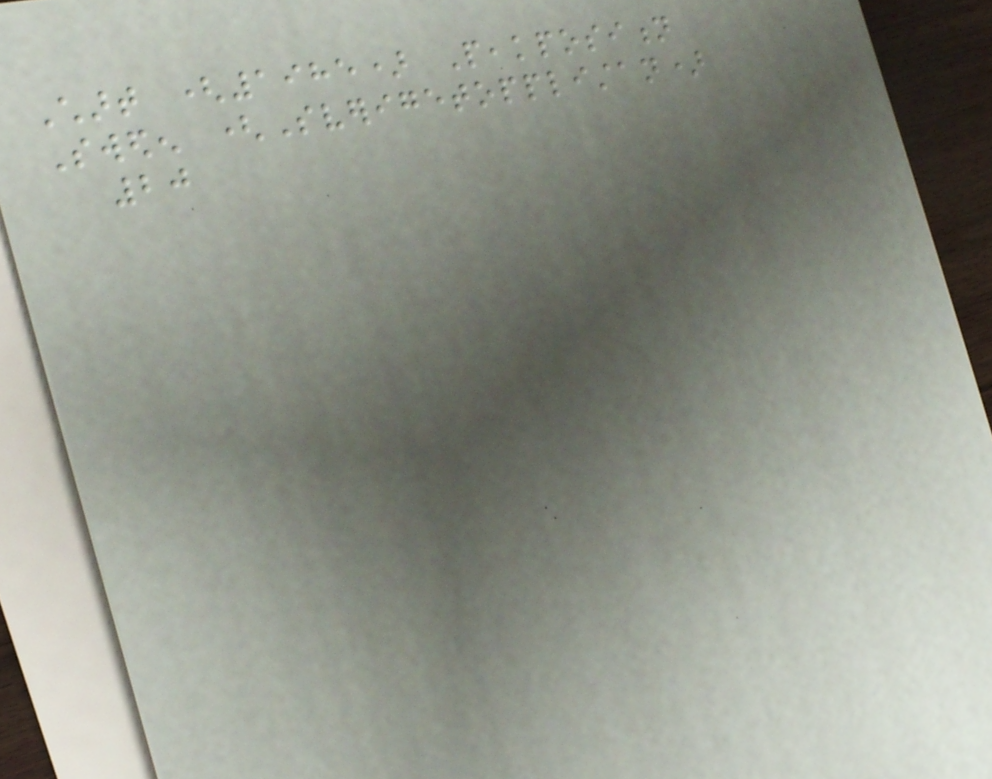Chart (1985) Peakposition
Sweden (Sverigetopplistan)
20
